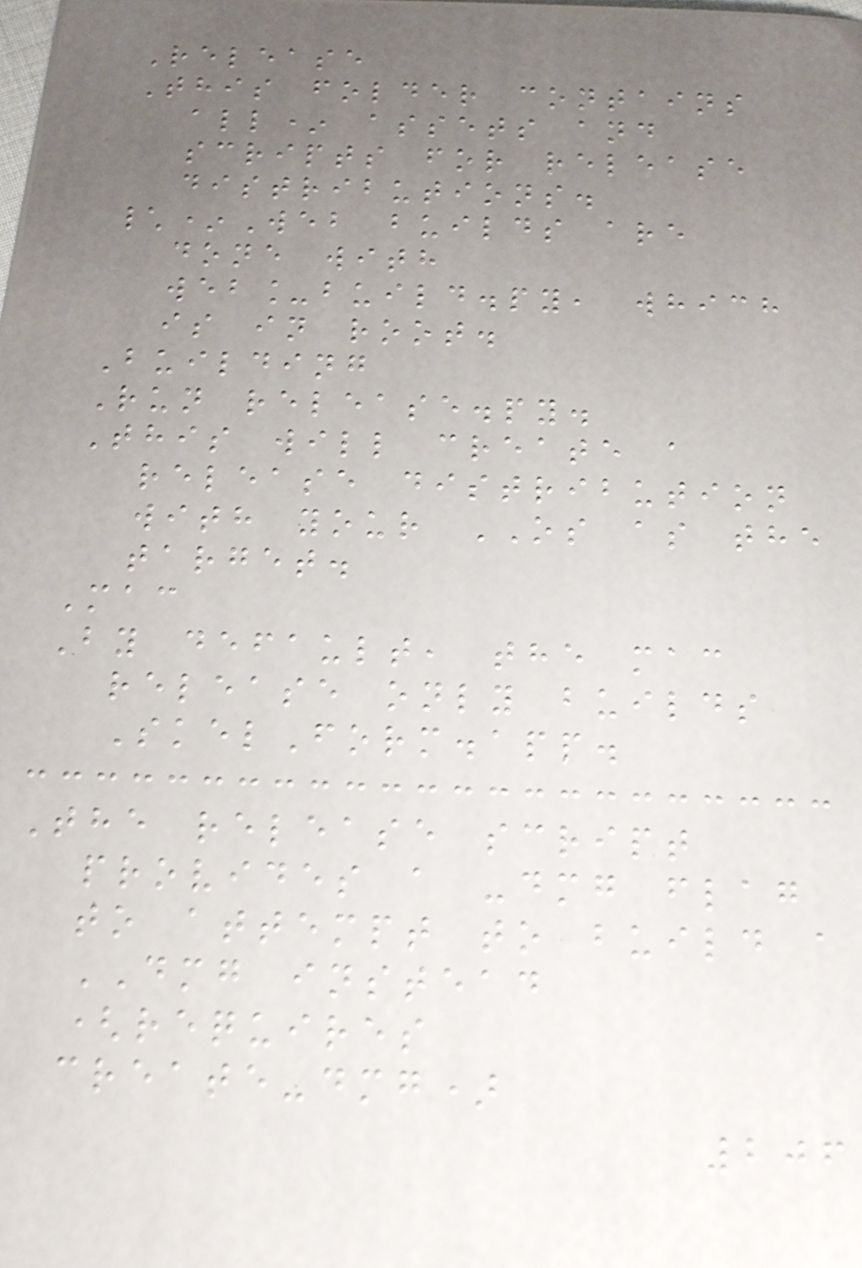Release
This folder contains
all* assets and
scripts for release
distributions.
\*Web builds are
done with
web_build.py, which
is in root.
Building
Run release.py.
This will create a
release distribution
with your OS as the
target.
Mac
By default, the mac
release only builds
SkelForm.app.
The release script
provides a -dmg flag
to attempt to build a
DMG instead
(requires
create-dmg)
206
